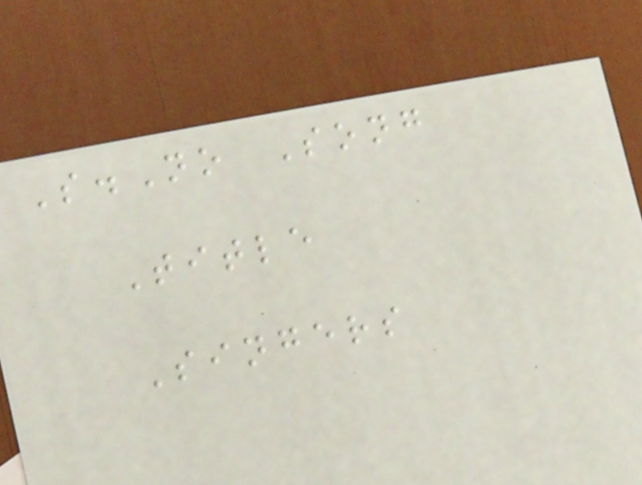S.No Song
Title
Singers
